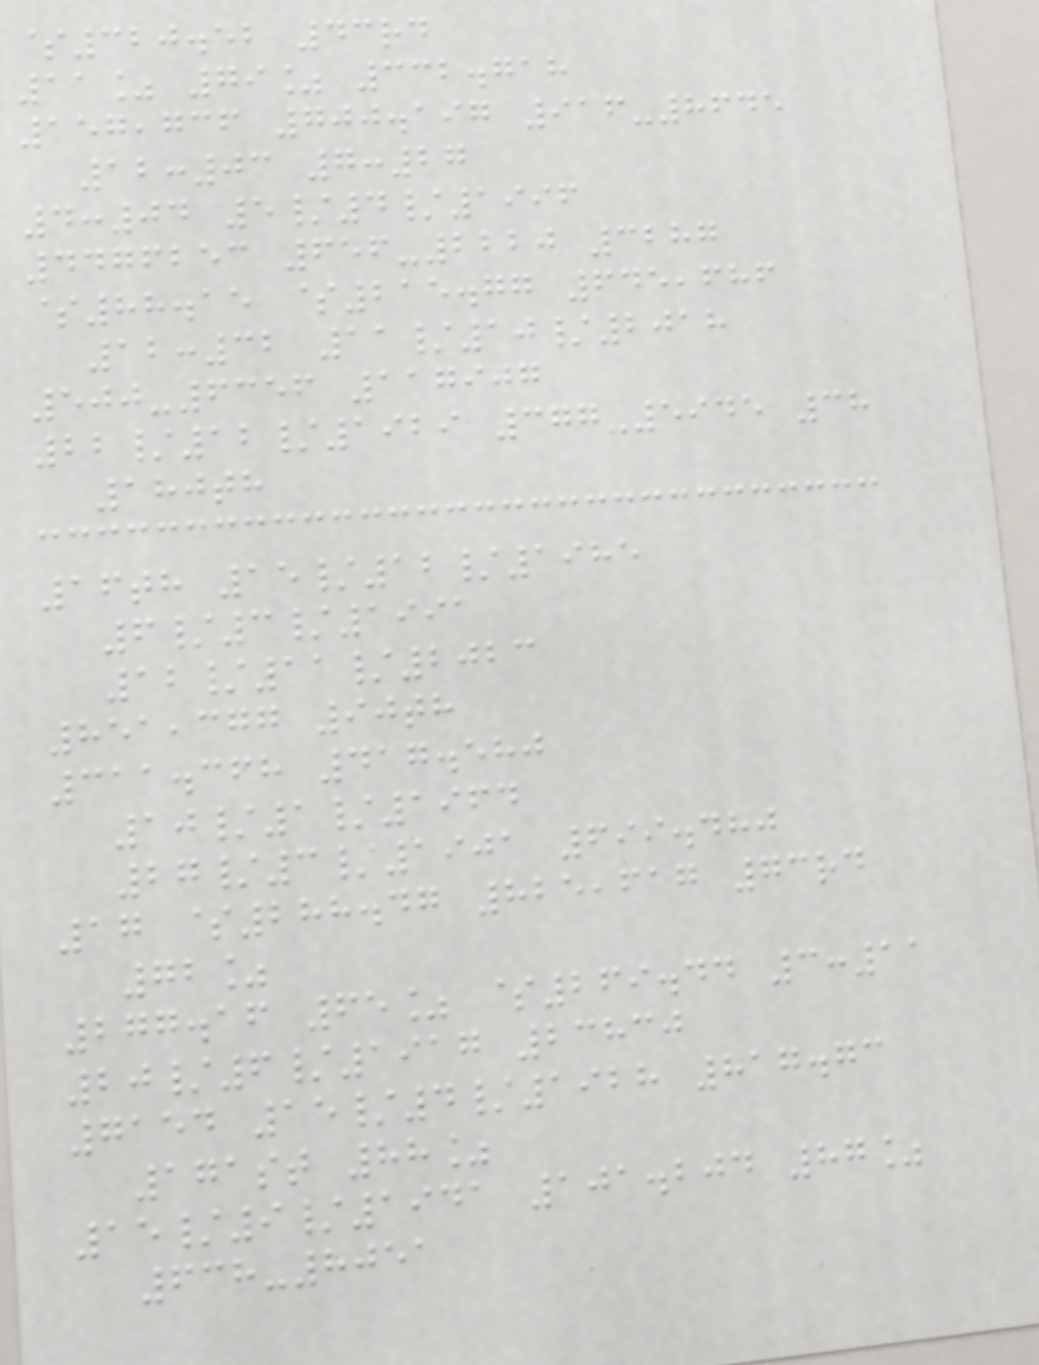$320.52 43rd
11% 79% 332.718
157,736 700.197 916-8645
12:03 7:27
4:04 5/4/1996
4476253 656-2220 3287
$88.15 $215.77 645,686
12:32 11/10/2018
500-6356 117907
22/12/1929 377-5945 38
180th
16th 15/12/1985
6/3/1991
12/11/2023
851,377 90th
311.368 417.580
10/1/1964
27/3/1901 699.480
17 $288.47 825,617 73rd
72%
277.16 65% $269.44 3:11
20/6/1917 23830
7154 15/4/1928 817.73
171st 88%
15/9/1941 101.204 87%
638-8051
